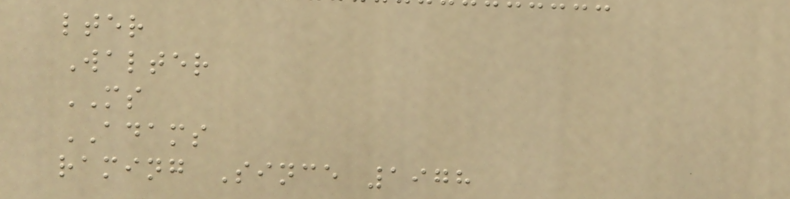lter
Walter
MS
ADAMS
raming Since 1978
